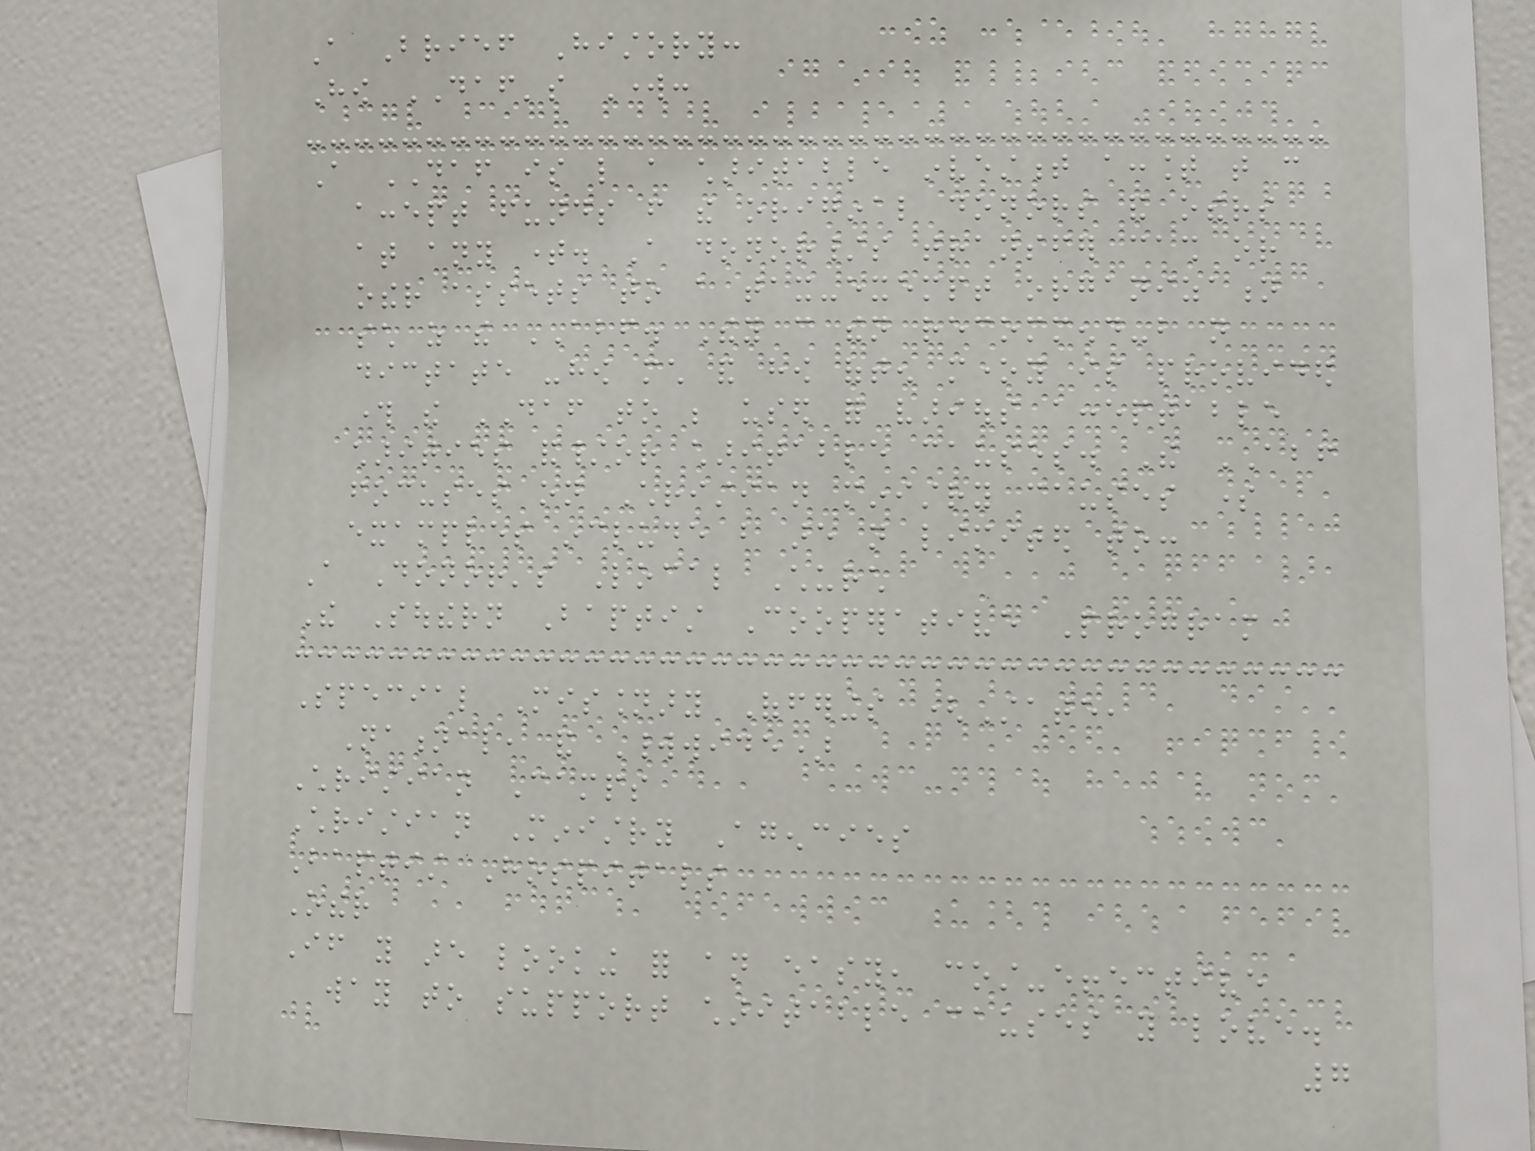A Brief History:
How DAF's Work:
A DAF is like a charitable investment account that can
accept funds from the original donors and others
at any time. A donor/s transfer cash or
other assets to a tax-exempt organization
such as the ABF. They can then recommend-but not
dictate -how much and how often money is provided
through the DAF to be used for various acceptable
charities and/or charitable causes. The ABF
focuses on Christian ministry causes some
examples include but are not limited to:
A Donor's Local Church
The Southern Baptist Cooperative Program
Special Missionary Offerings (State,
National, and Worldwide)
Christian Camps
Christian Ministry Agencies
Baptist Hospitals
Other
If you are looking for an easy, cost-effective
way to support charitable causes you love.
7
